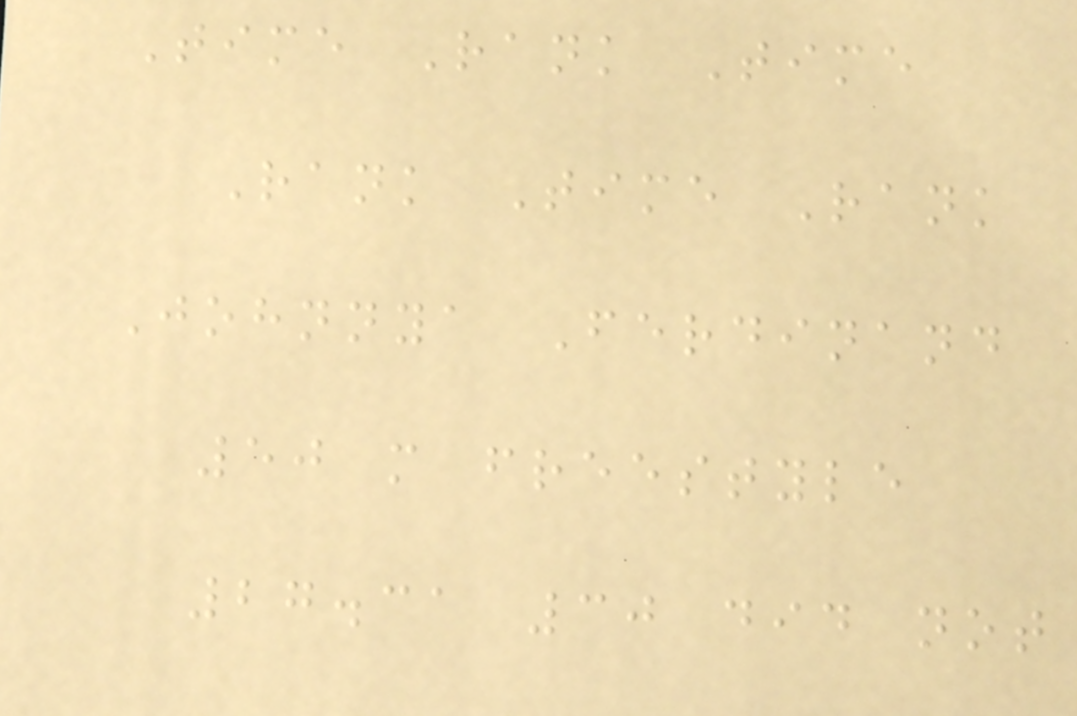Time Rank Time
Rank Time Rank
Johnnya Ferdinand
50 m freestyle
27.31 30 did not
